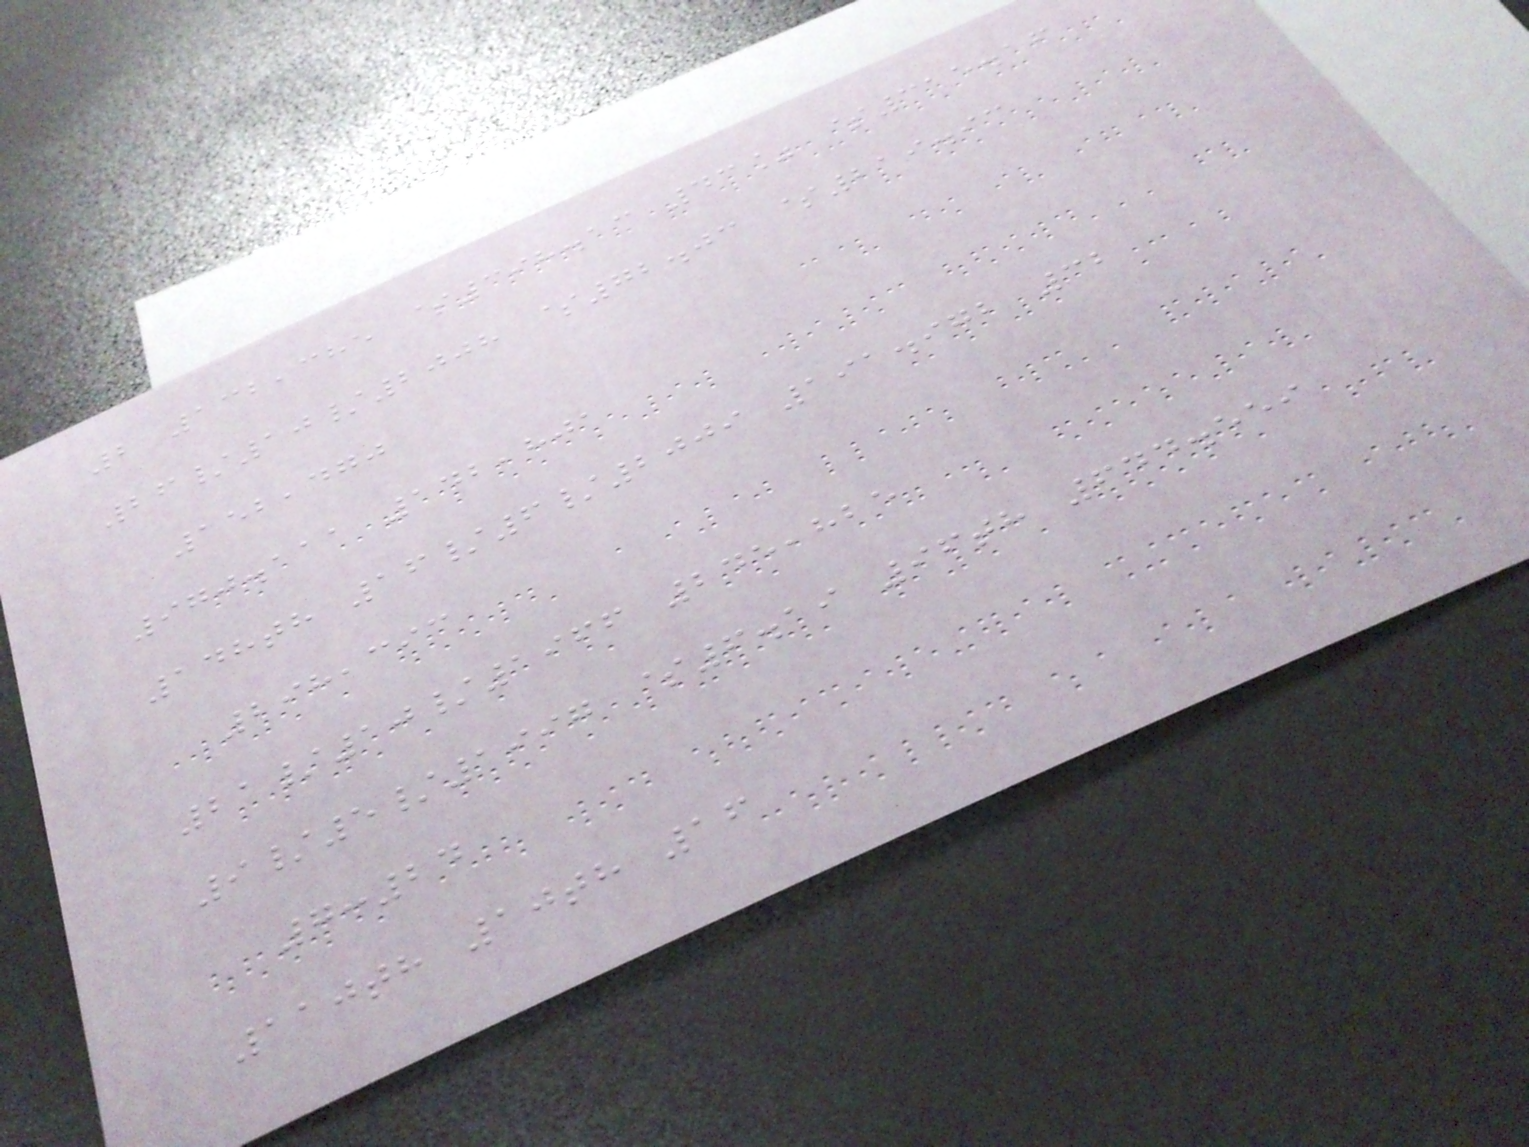2 132,385 $398.13 43% $315.16
26/10/2008 $72.03 $219.93
152,470
970.111 142,801
148th 16/6/2009 191.972 32
298,393
21/10/1966 245,825
9/5/1997 $6.19 96th 644.559
7:24
110th 10th 16
